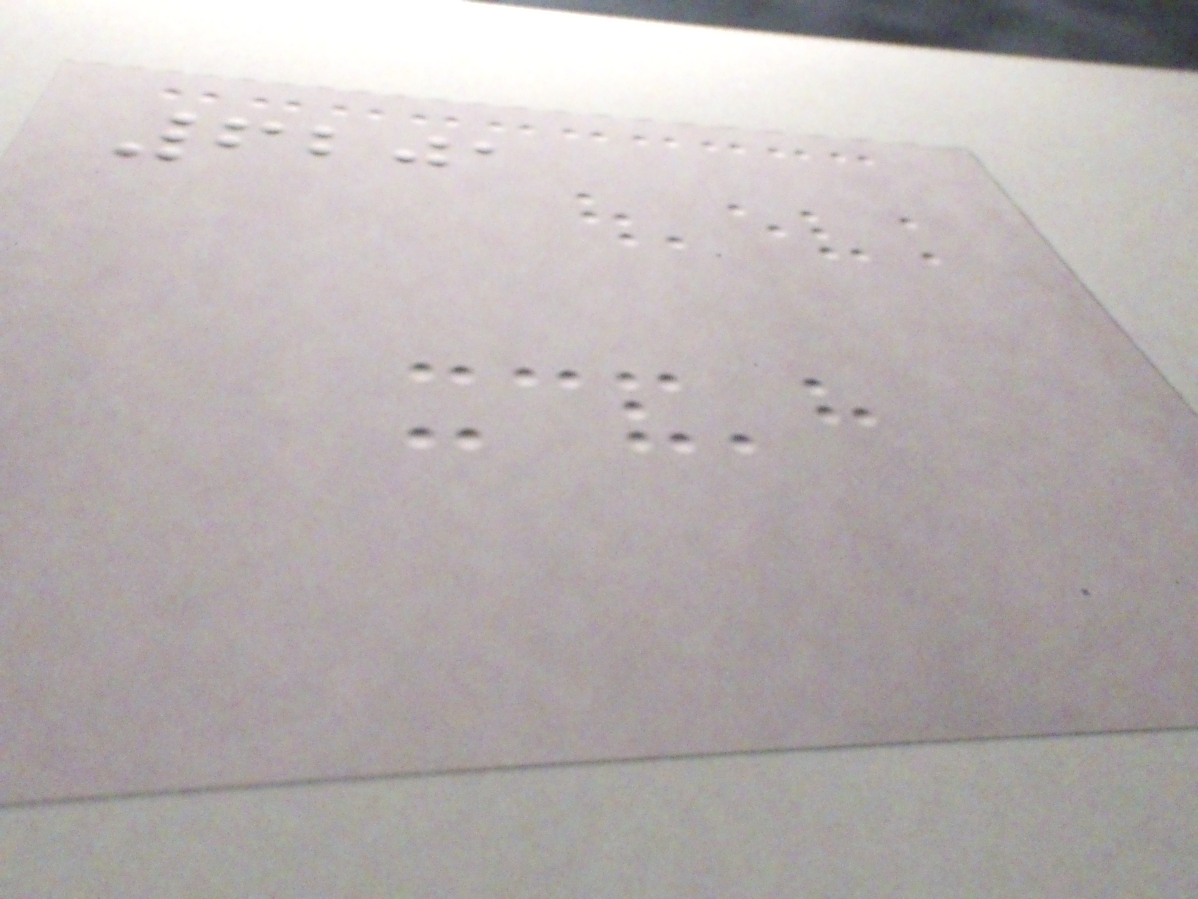6201
